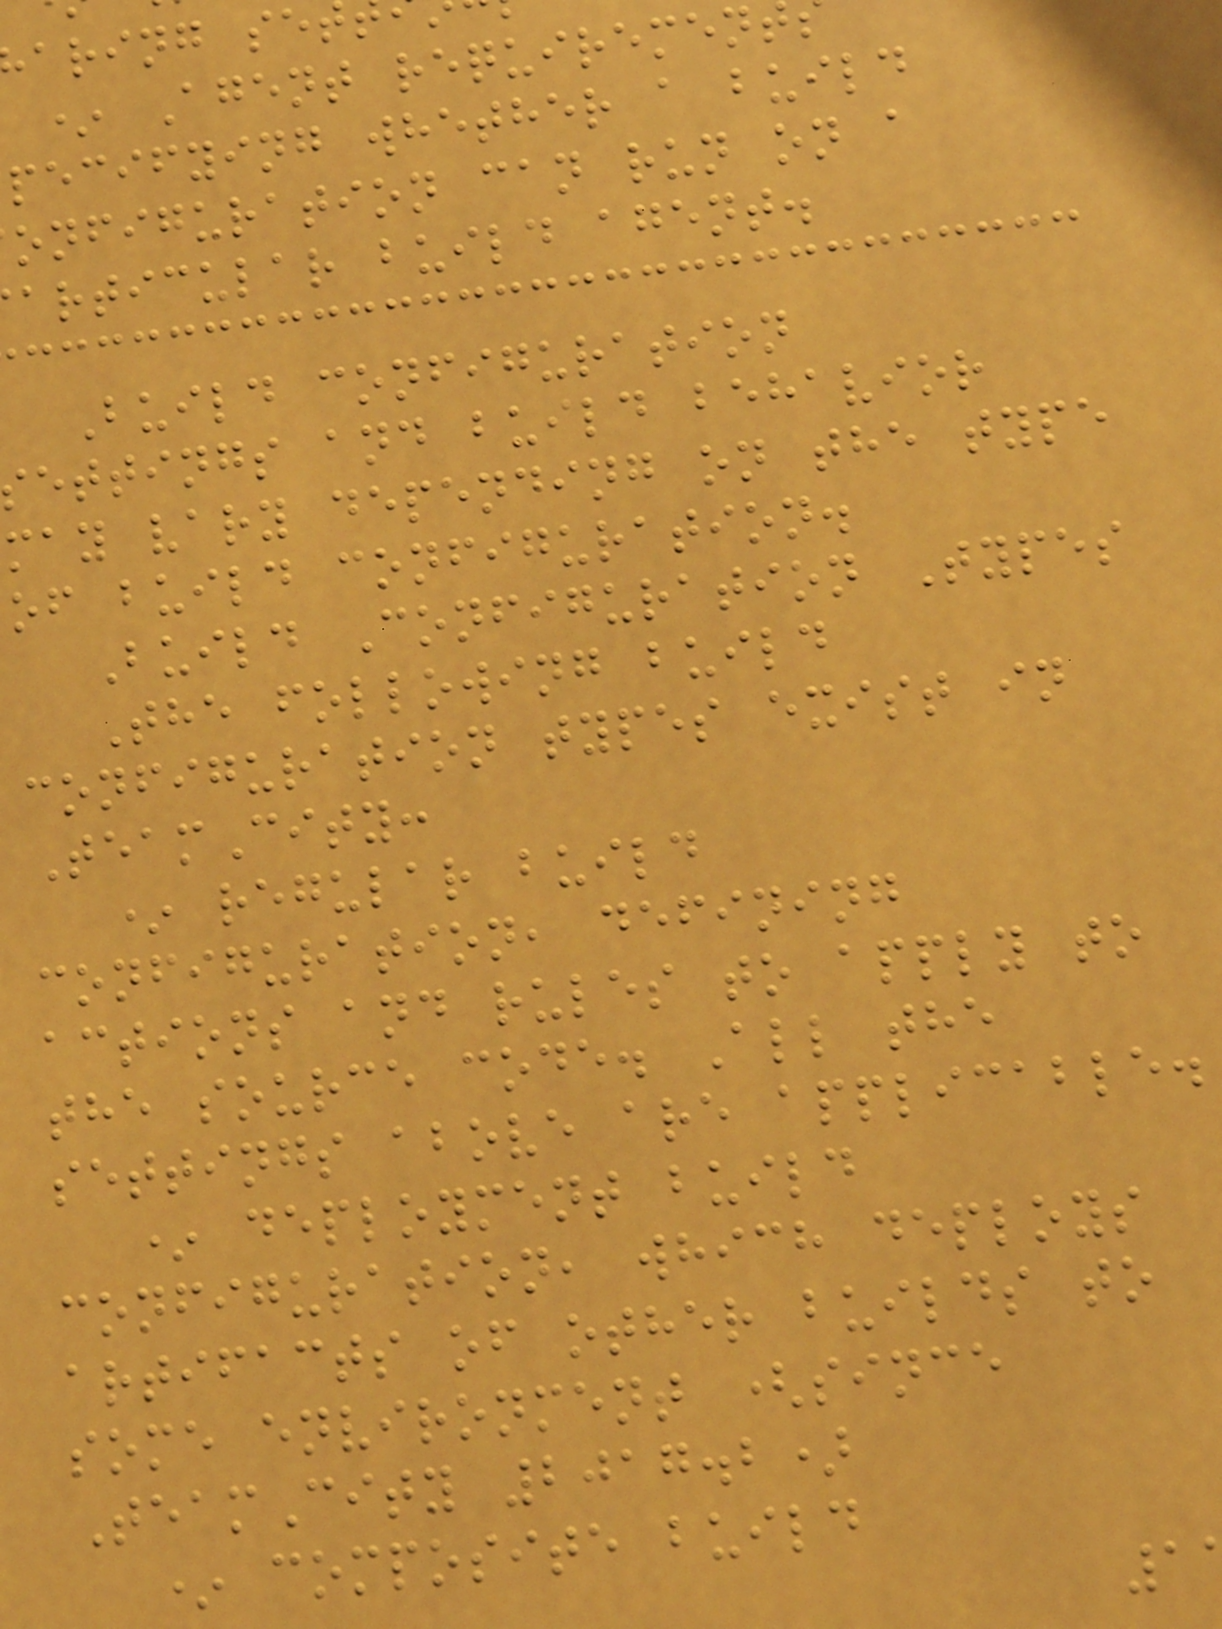aring se
* Agent requiremen
pecifying whether a build
onfiguration can run on a
articular build agent.
Build configuration
ettings and build behavior
may vary depending on the type
of build configuration.
Build Configuration Types
The following build
configuration types exist in
TeamCity:
* regular build
configuration, defining
actions and rules to apply to
the source code. All the
settings above are applicable.
* deployment build
configuration, which deploys
artifacts of other builds to
some environment (since
TeamCity 2017.2)
* composite build
